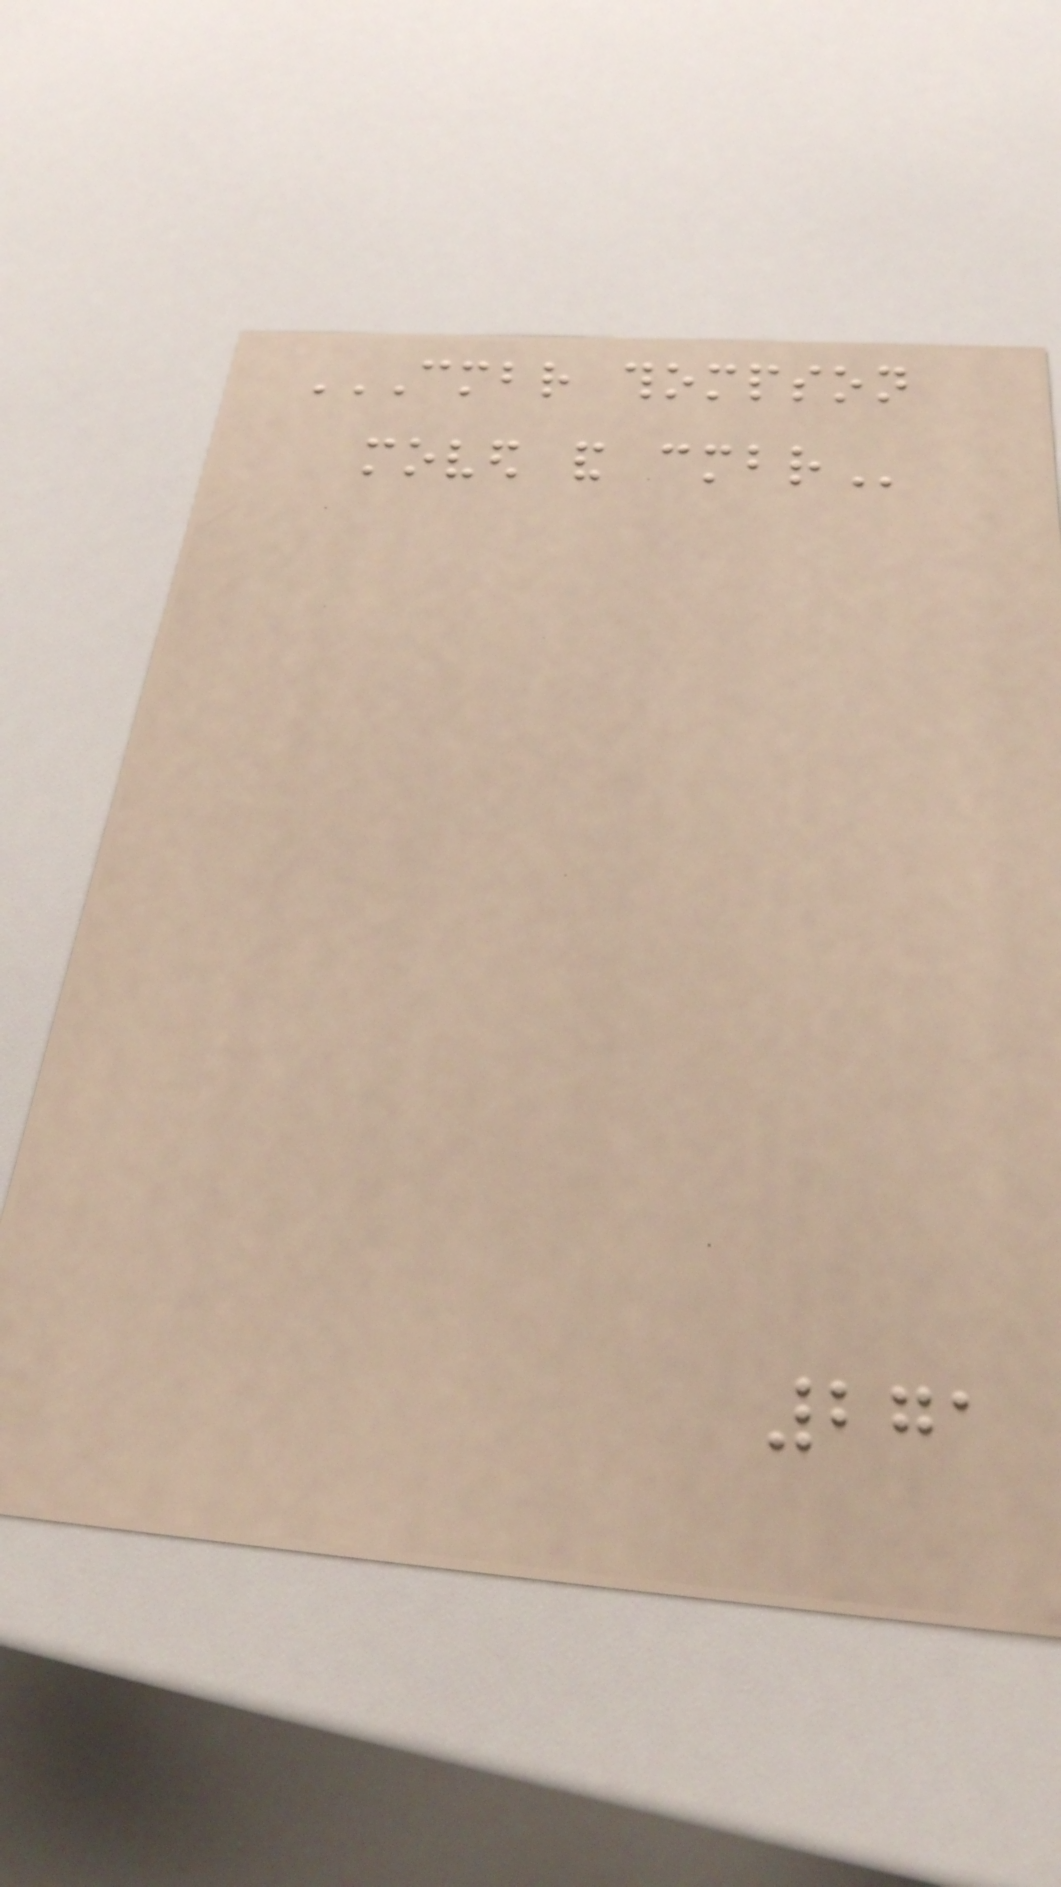CMBR THOMPSON
MOVED AND CMBR
271
